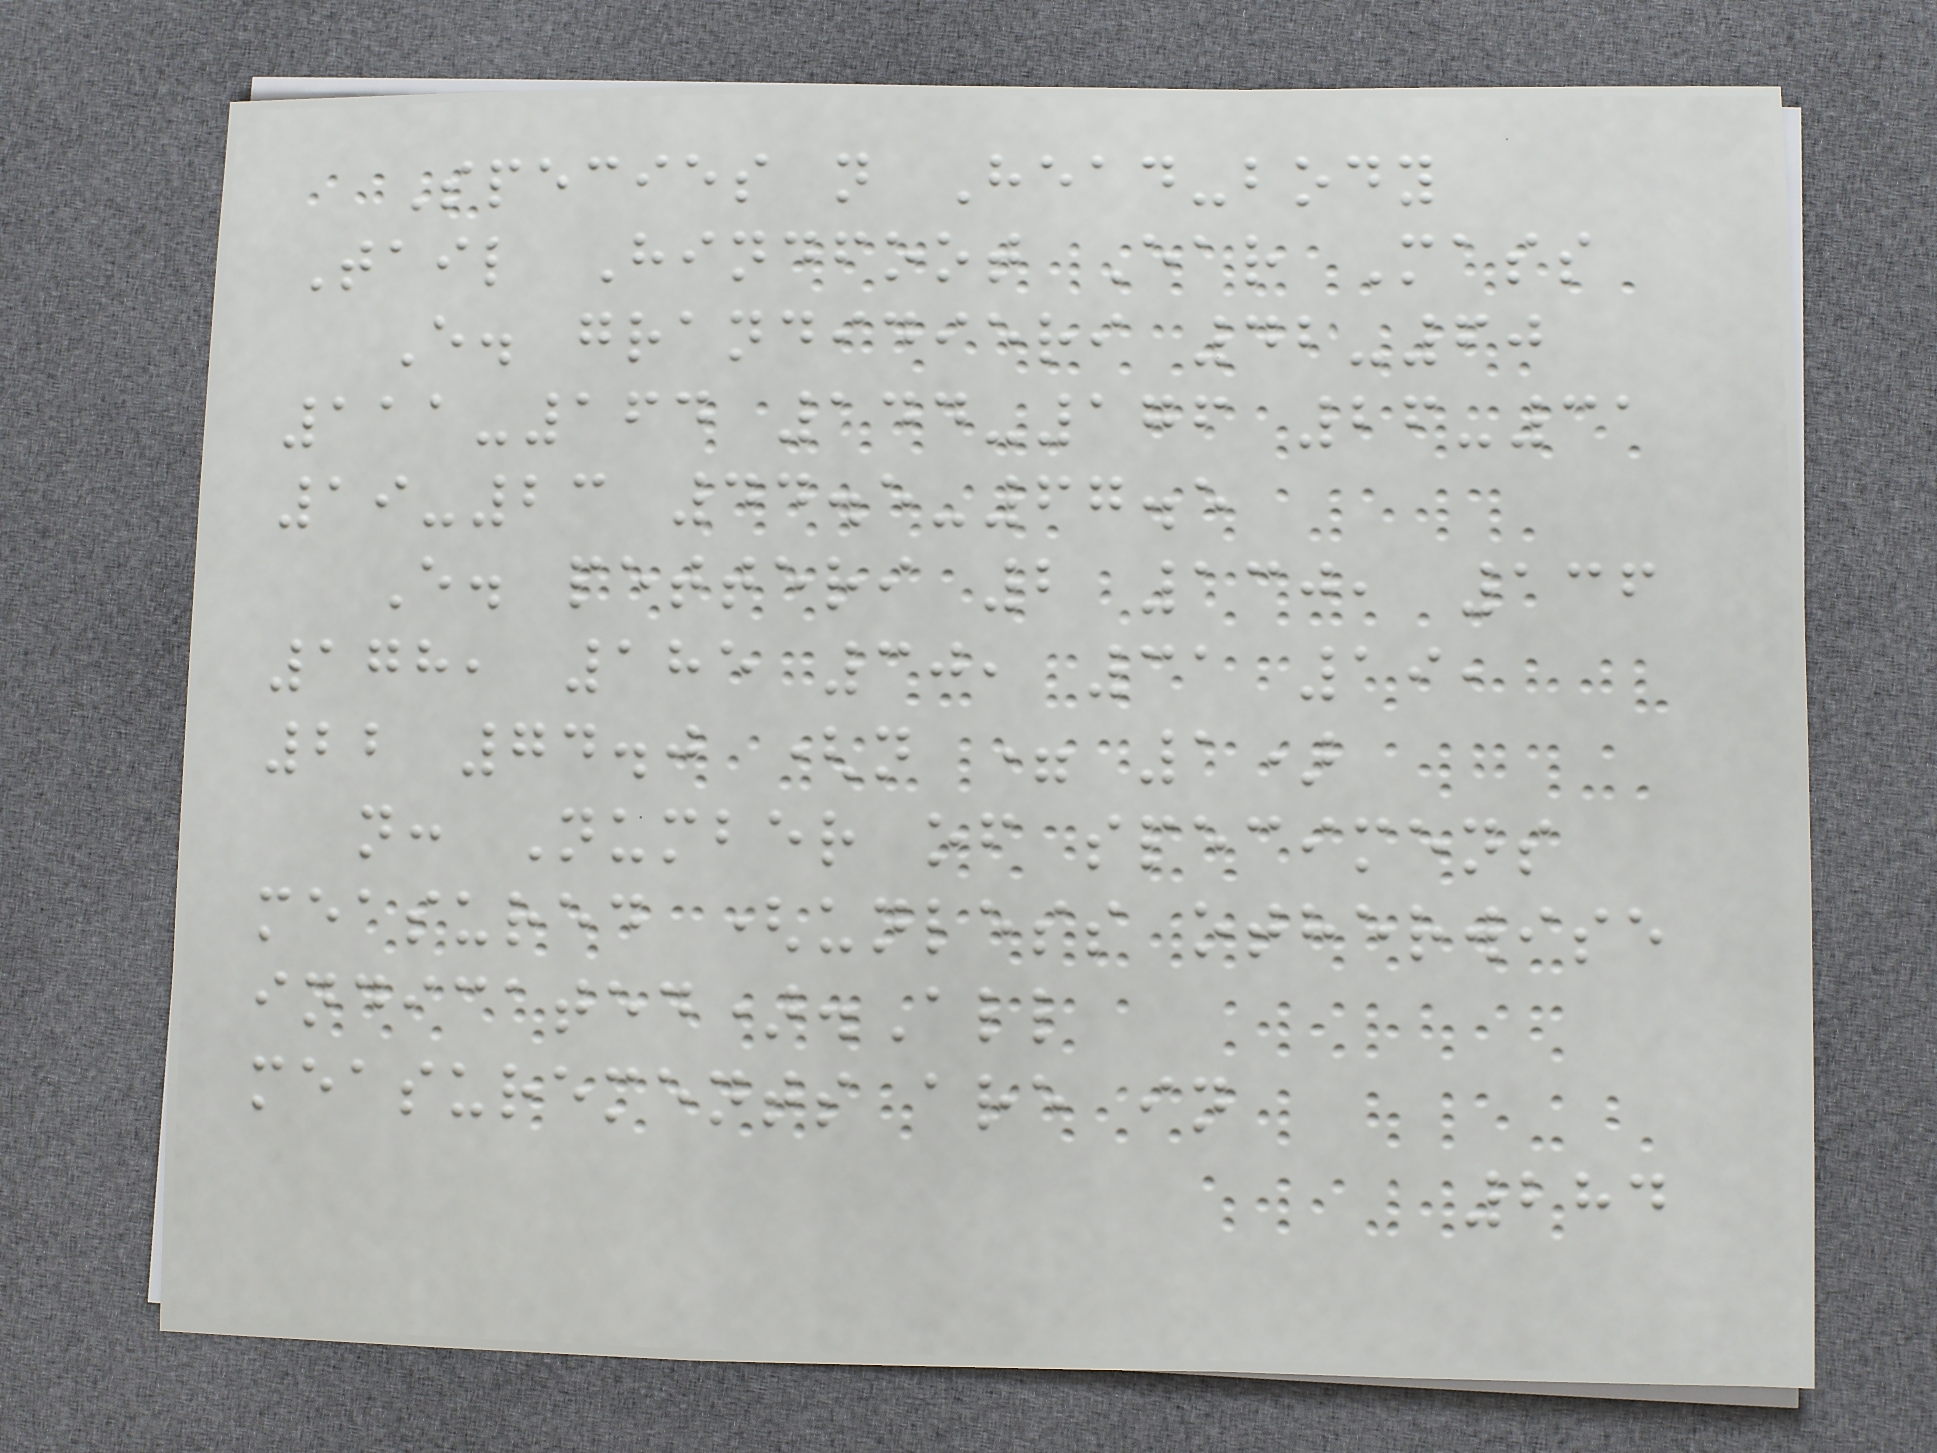Species n Head-body
Tail Hindfoot Ear Mass
E. grandidieri 42-60
111-164 144-176 26-31
19-23 44.5-67.5
E. petteri 2 130, 136
178, 185 30, 31 19,
22 74.0 (n = 1)
n: Number of specimens
measured (unless otherwise
indicated).All
measurements are in
284
